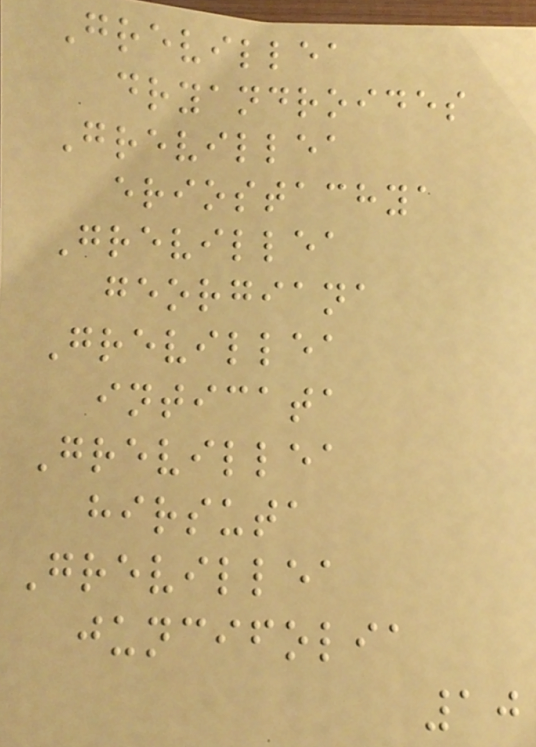Grevillea
dryandroides
Grevillea
eriostachya
Grevillea
georgiana
Grevillea
inticata
Grevillea
hirsuta
Grevillea
juncifolia
10
